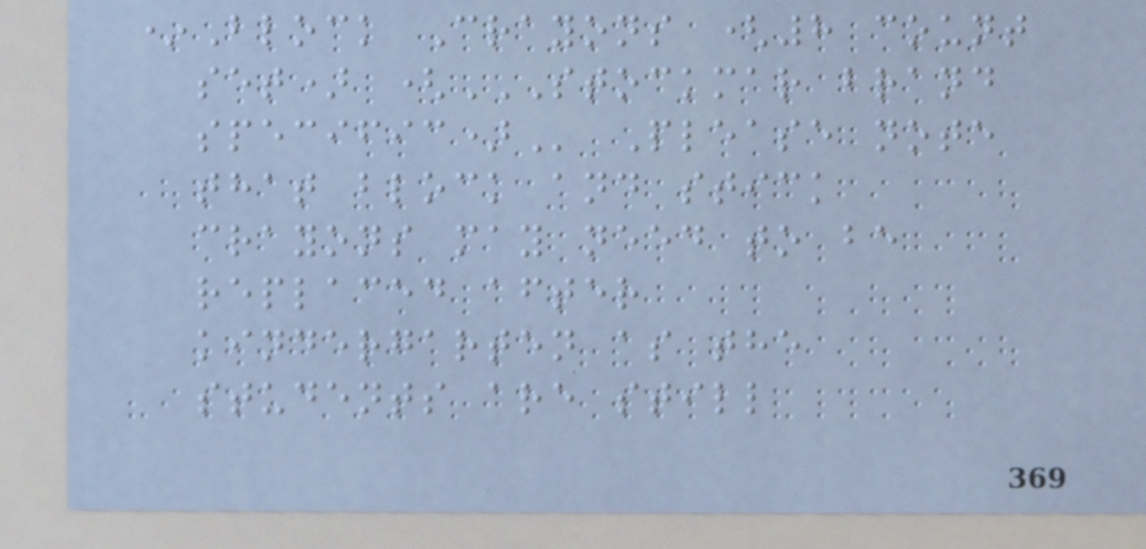*Block Crayons (8 count
set) (STOCKMAR BRAND
SPECIFIC) Please note
that block and stick
crayons may need to be
replaced after
kindergarten as the
students are still
